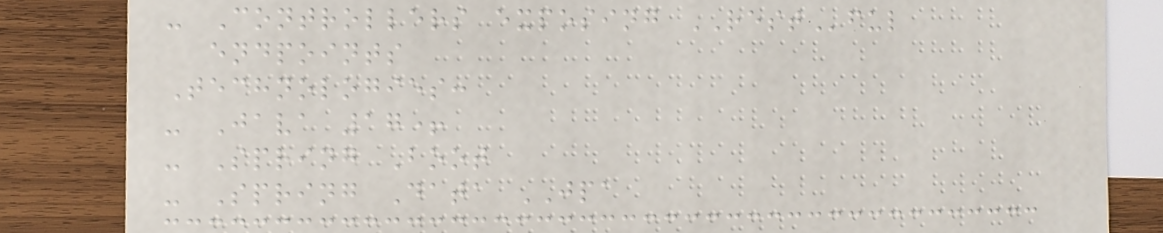- Controllers exposing RESTful
endpoints
Technologies:
- Java 17+
- Spring Boot
- Spring Data JPA
